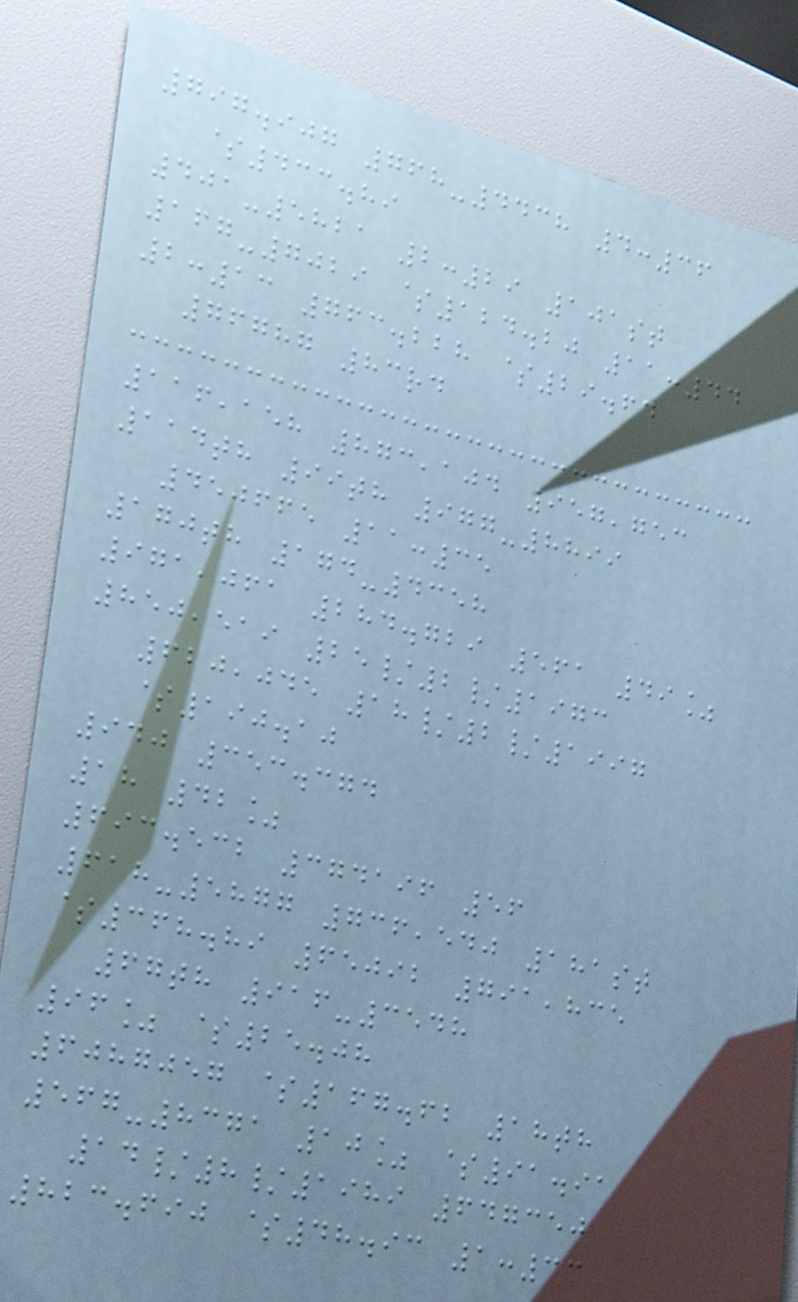797.907 768-4438 4:36
$433.89
401-5821 2:29 101st
167-7029 $124.20 11:44
2:13 763.228 $29.64
76787 83rd
116,158 873,104 957,753
114th 99th 977-8899
450665 11:35
170th 174-4358
971,061 284.729 561 49%
850,519 25/2/1973
620,045 18/2/1997
$190.10
940 353.374
18 42%
693.532 374196 56
618-5877 736,540 181st
$368.89 65092 791,835
67th 916-3548
96% $25.08
6087057 $167.62 18th
567-8371 10% $91.91
14/8/1989 647350
823.690 $48.93 1:33
